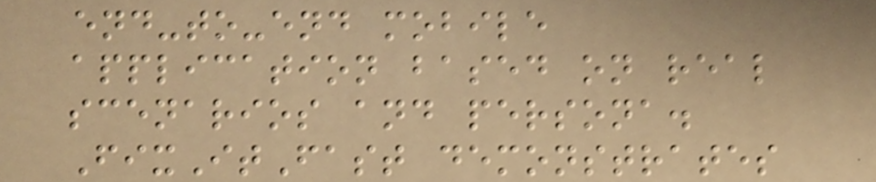end-to-end mobile
application based on real
scenarios and persona.
FixItFast demonstrates
